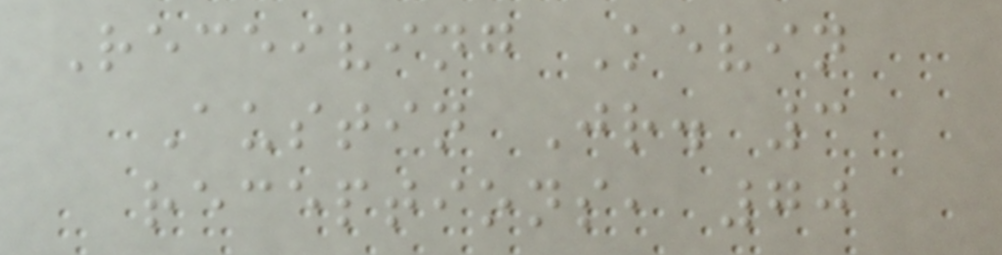Receiving Kevin
Austin Jr. 3
receptions, 70
